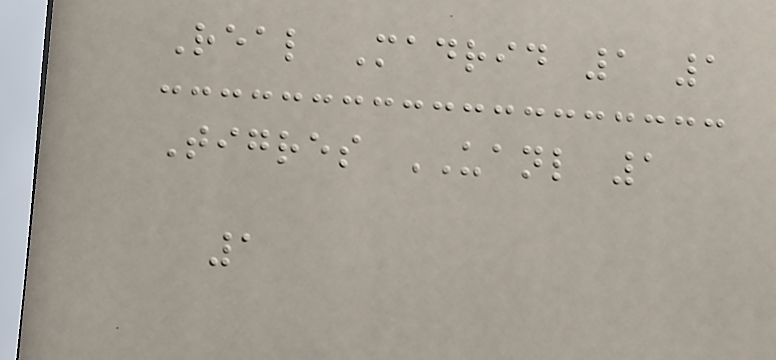Real Madrid 1 1
Tigres UANL 1
1
